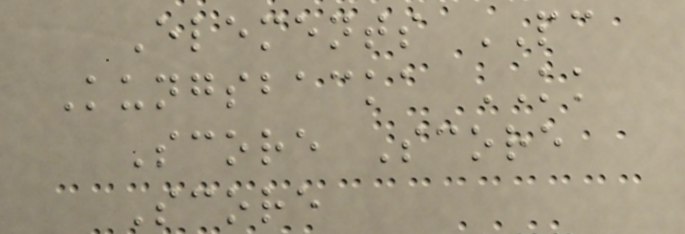Elements PC
Kungsbacka KK
Score Score
Score
